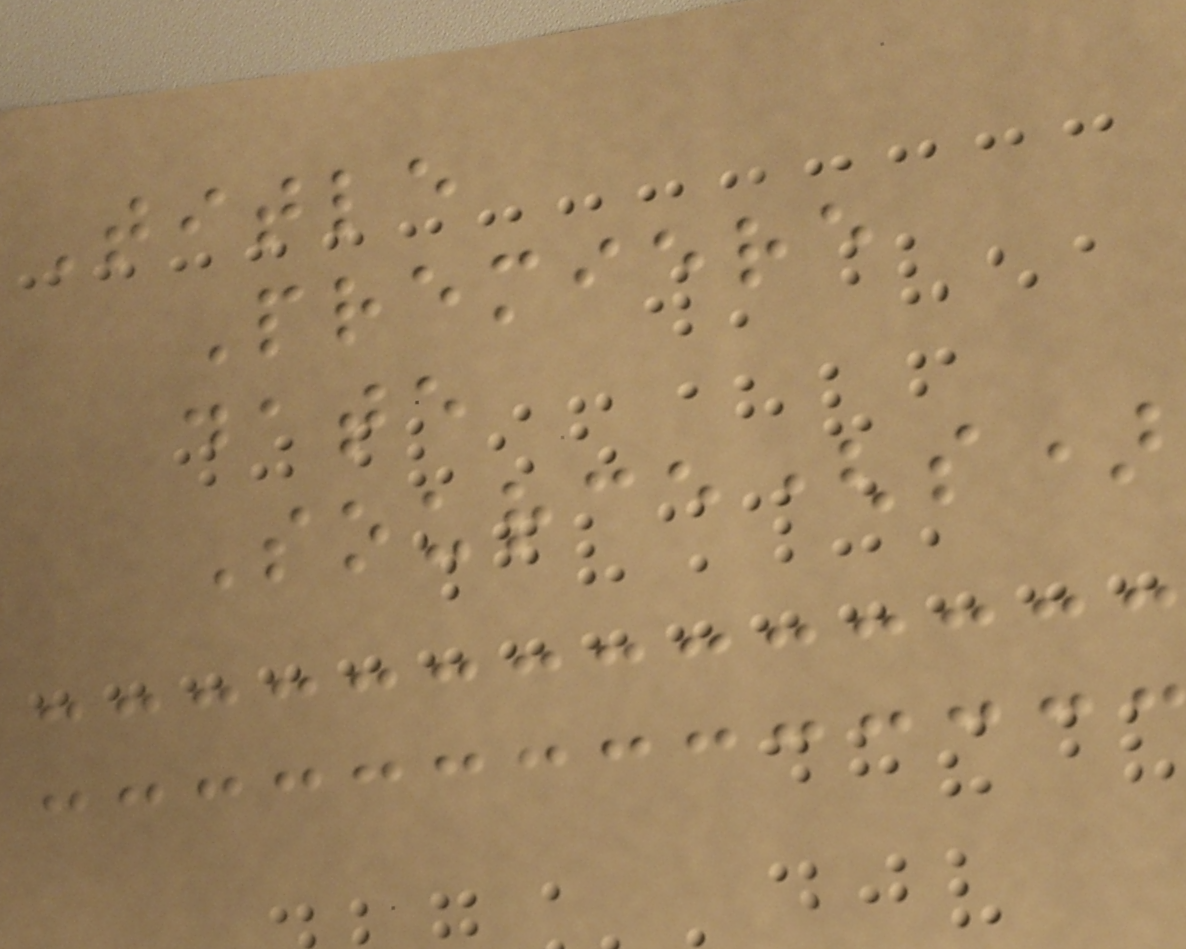Title
Premiere
date
Source(s)
